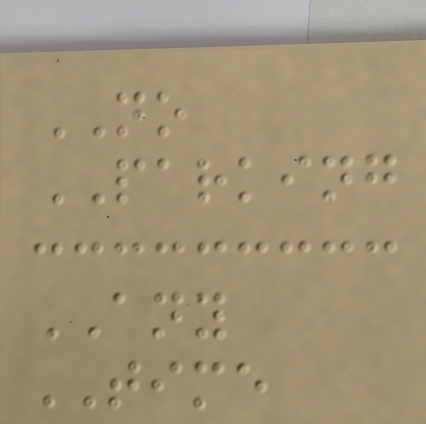NO
PARKING
ANY
TIME
